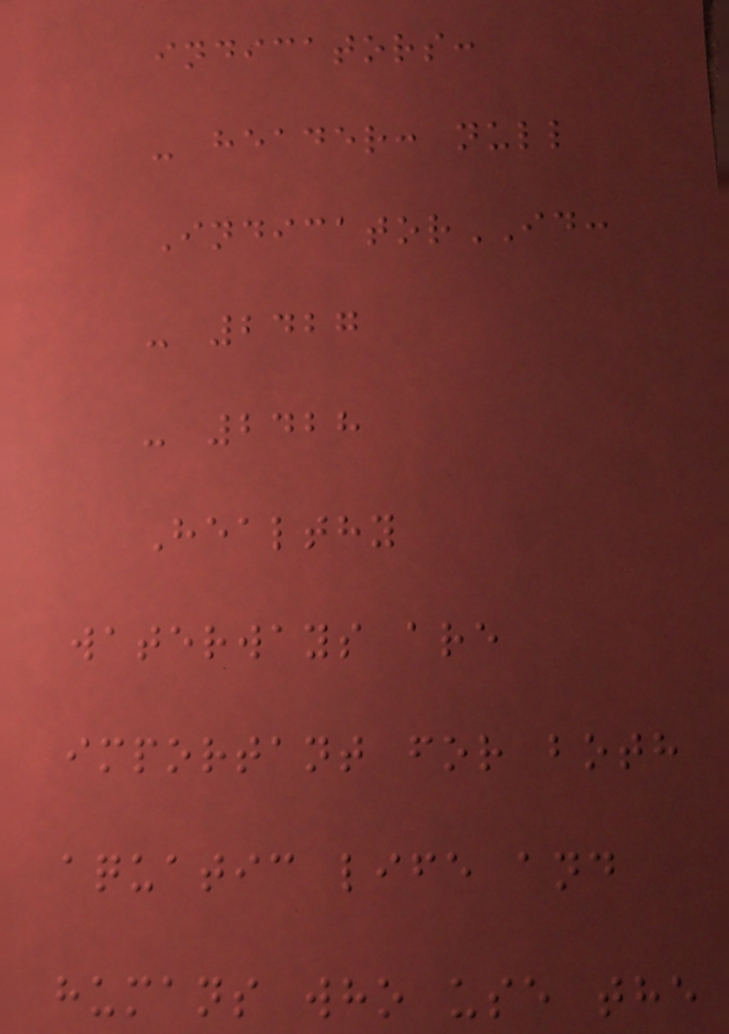indicators:
- header: null
IndicatorID:
- 2427
- 2428
Healthy
waterways are
important for both
aquatic life and
humans who use the
